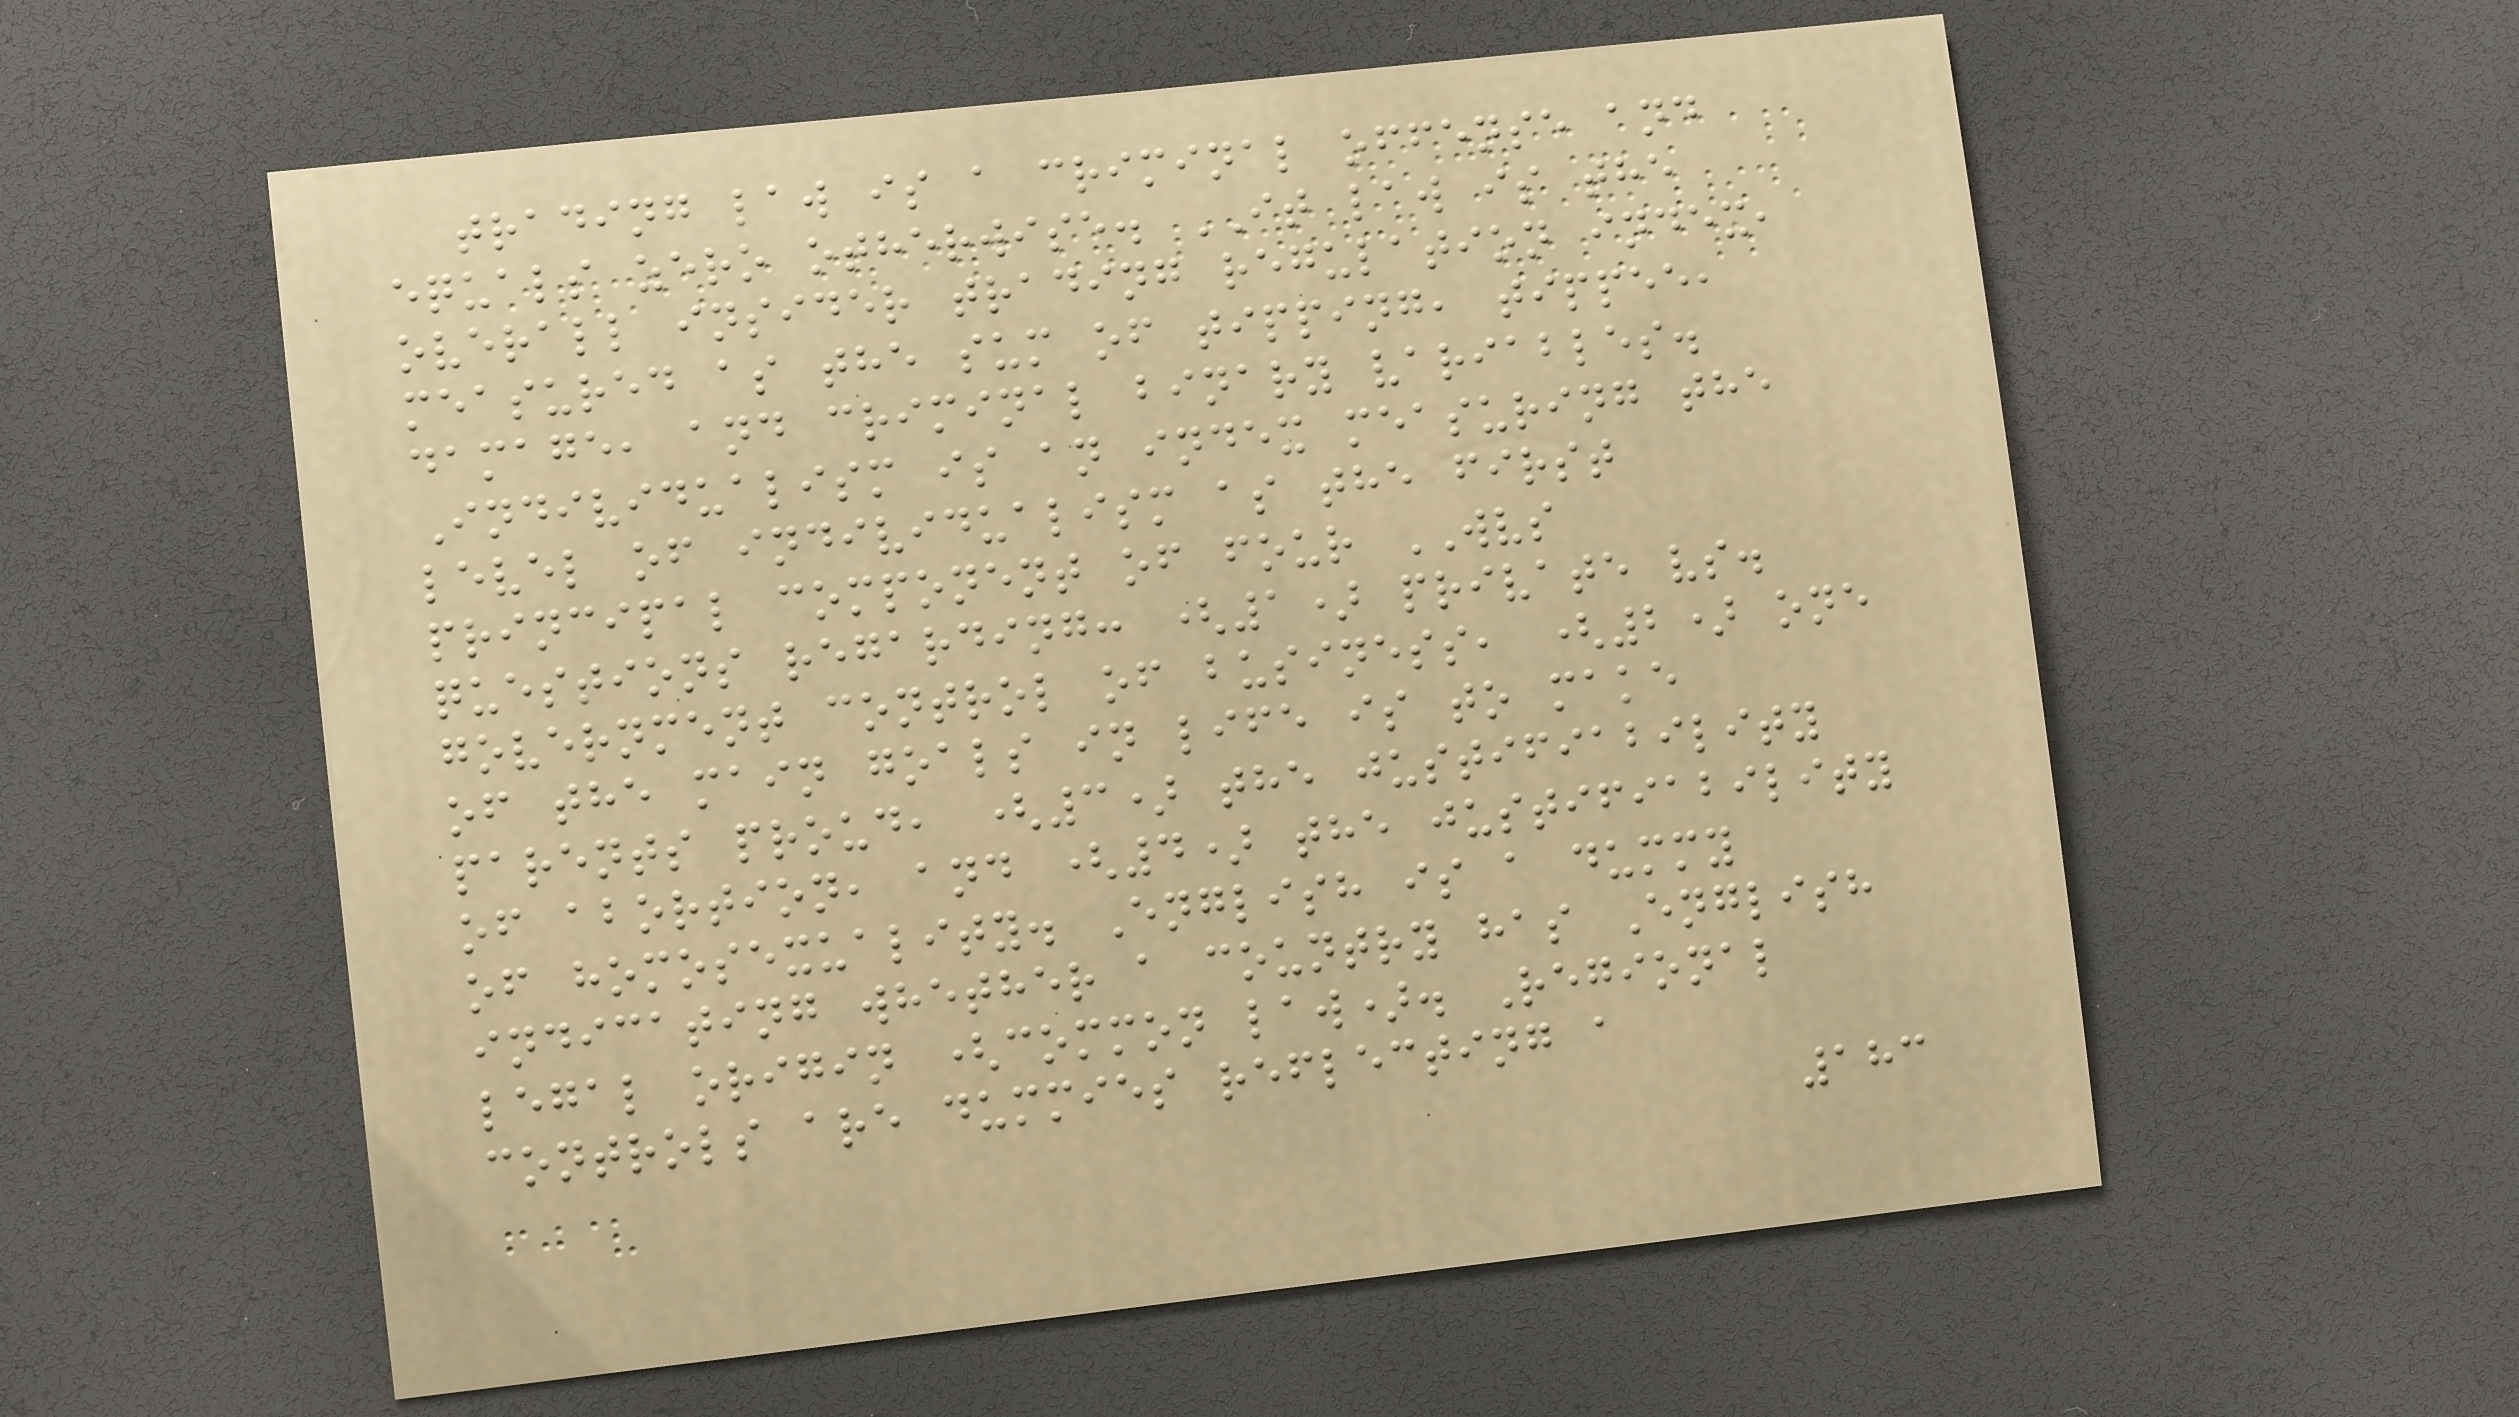trading law is a criminal offense and
equals zero otherwise. IT law is the
overall insider trading regulation index,
measured as the sum of tipping, tippee,
damage, and criminal binary variables.
Individualism is an index measuring the
level of individualism as the first
principal component of four WVS
questions regarding: (1) private vs.
government control of business, (2) one
of the main goals in life is to make
parents proud, (3) the justifiability
of abortion, and (4) the justifiability
of homosexuality. English is a dummy
indicating whether a country has English
legal origin (common law). Regional
controls are dummies reflecting a
183
